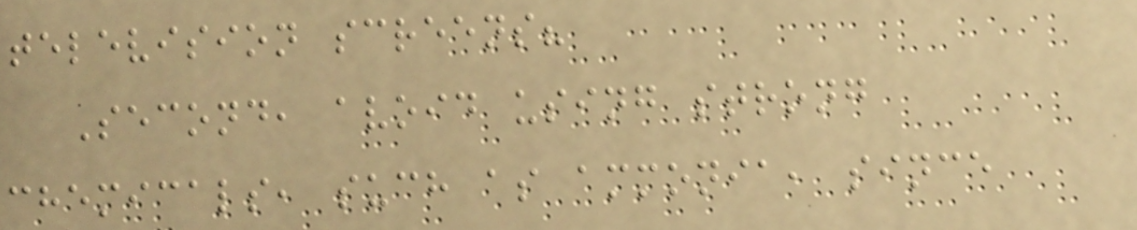television screens?
Second, avoid using strong
chemicals, such as ammonia, since
